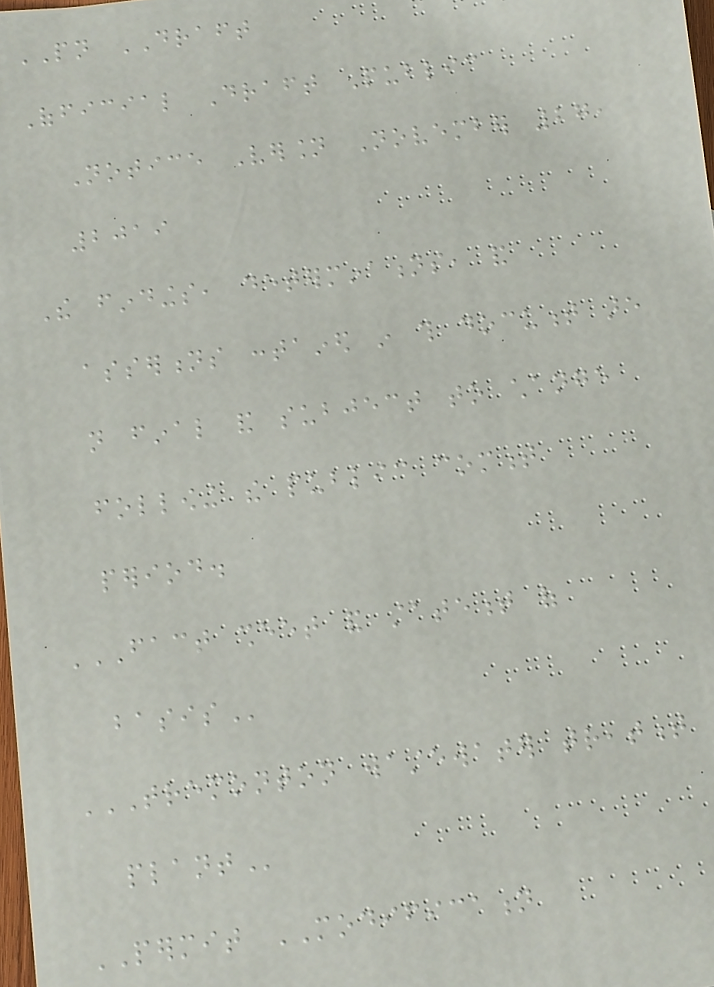PN DRAFT
Official Draft Public
Notice Version November 27,
2019
The findings, determinations, and
assertions contained in this document are
not final and subject to change
following the public comment
period.
FACT SHEET AND STATEMENT OF
BASIS
TREMONTON WASTEWATER TREATMENT
PLANT
PERMIT MODIFICATION
